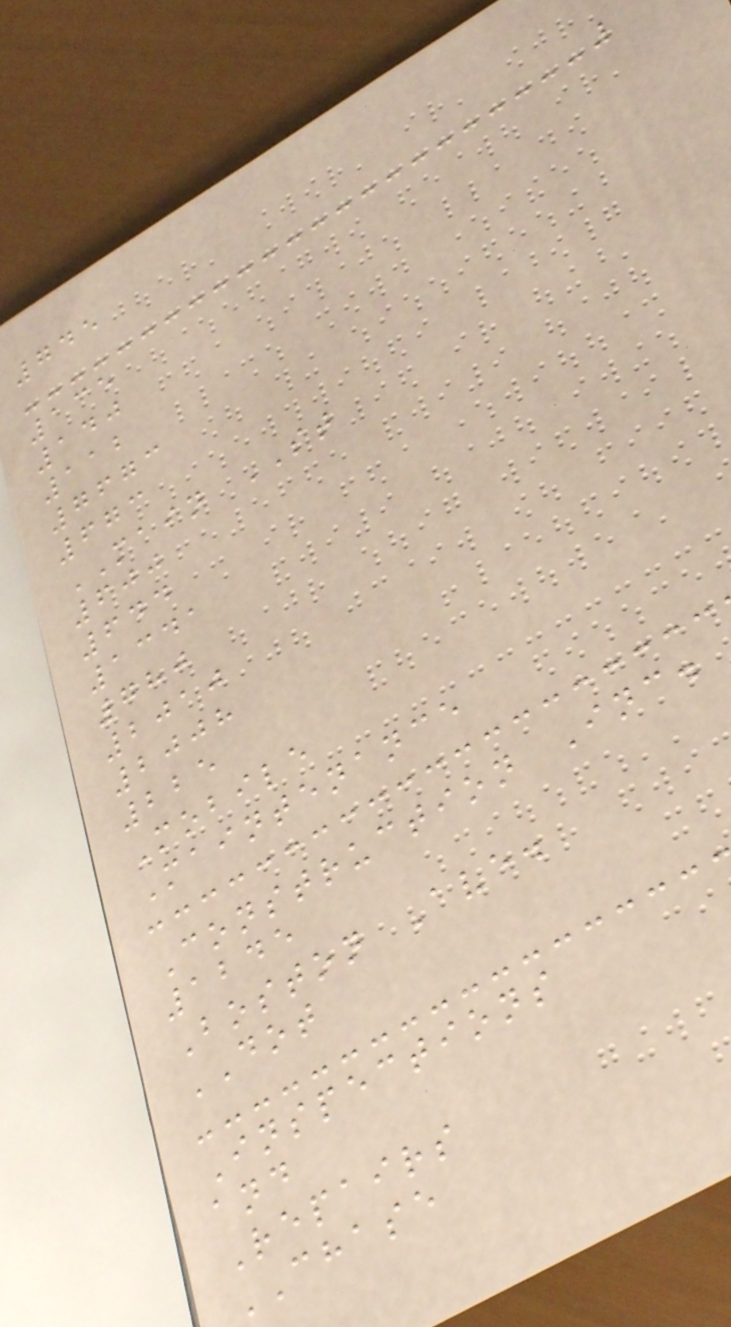745
135
140
112
7673
673
MAIN ST
600
644
1341
780
2010
2008
225
Mobile
Maintenance
Construction Inc.
1245
Boston Ave.
DOT
Inspections
and
Repairs
CHASE
